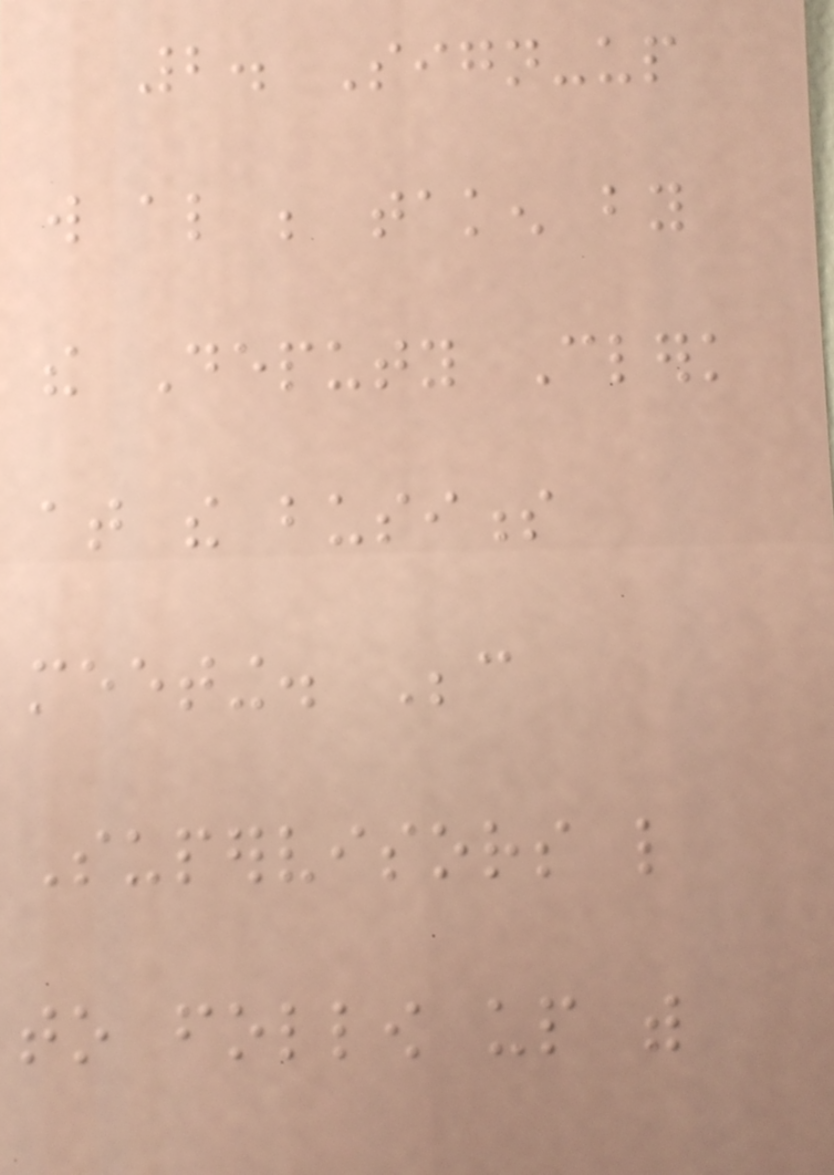2. Sign-up
will also be taken by
the Deputy Clerk
at the business
meeting. Because
Supervisors like
to follow up with
